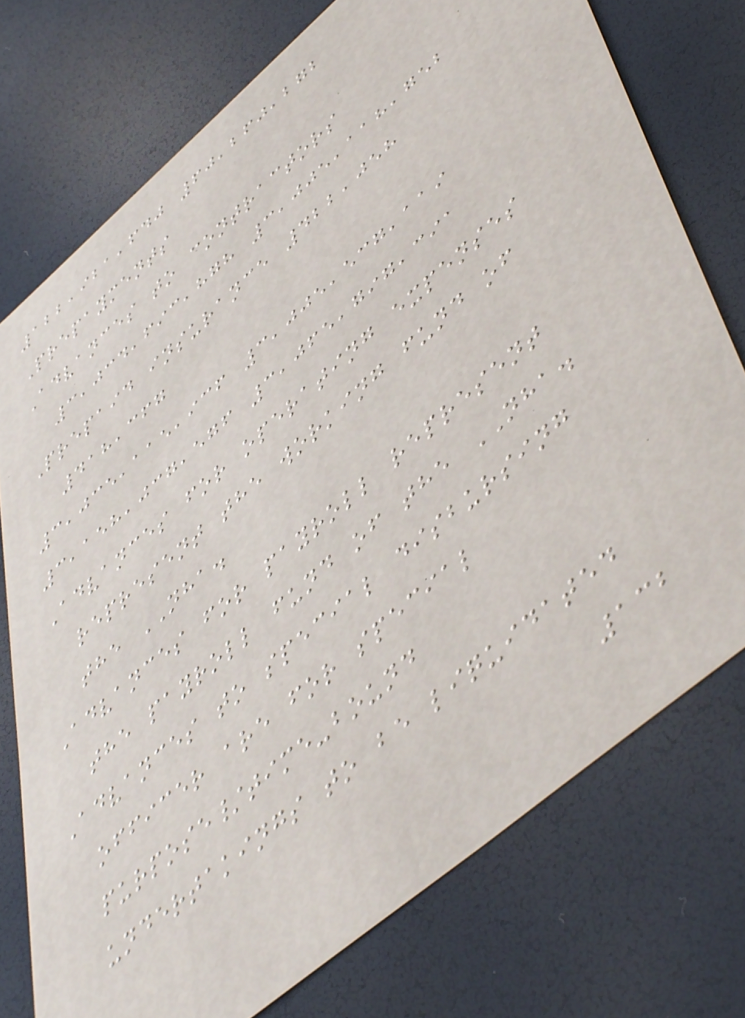122,921,640 60,260,272
Prepayments
Advances to contractors
3,034,693,878 3,005,118,752
Prepaid insurance 422,058
418,367
3,035,115,936 3,005,537,119
3,158,037,576 3,065,797,391
Advances for operating expenses
represent the working fund of
the NHA.
Advances for payroll represent
the payroll fund of the NHA.
Advances to special disbursing
officer are for special
purpose/time-bound
undertakings to be liquidated
132
